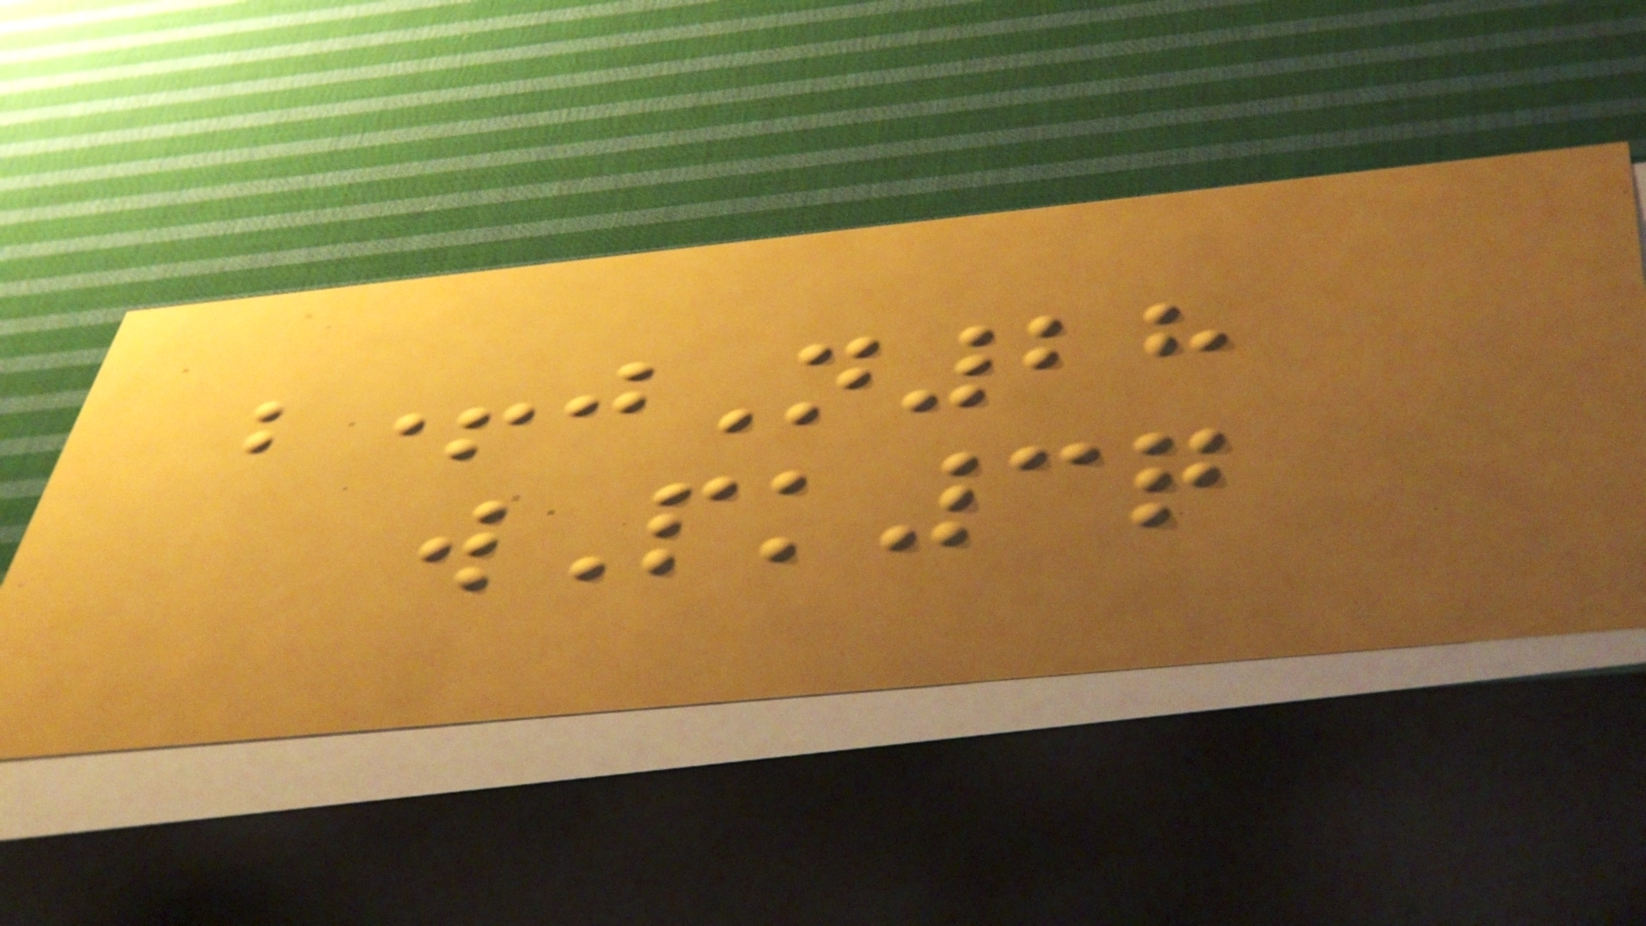b+jN28
wPk3q
